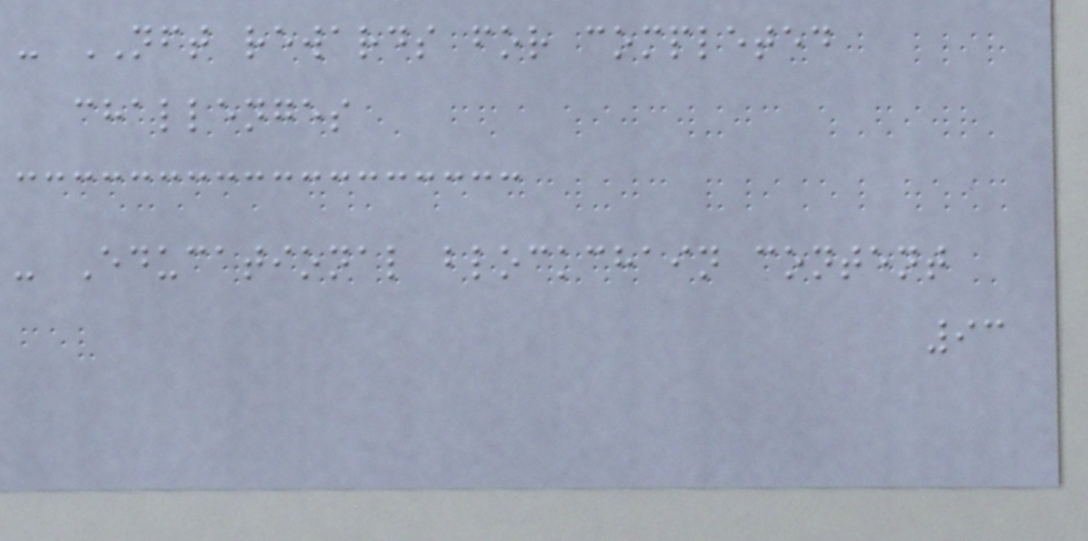- NFT rewards for completed
challenges
- Educational blockchain content
93
